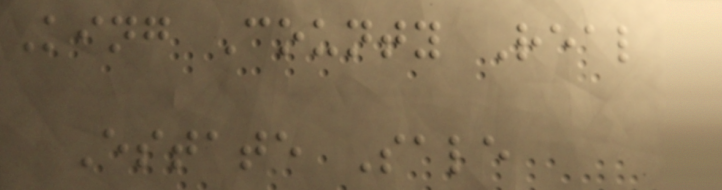King County Real
Estate Sale
